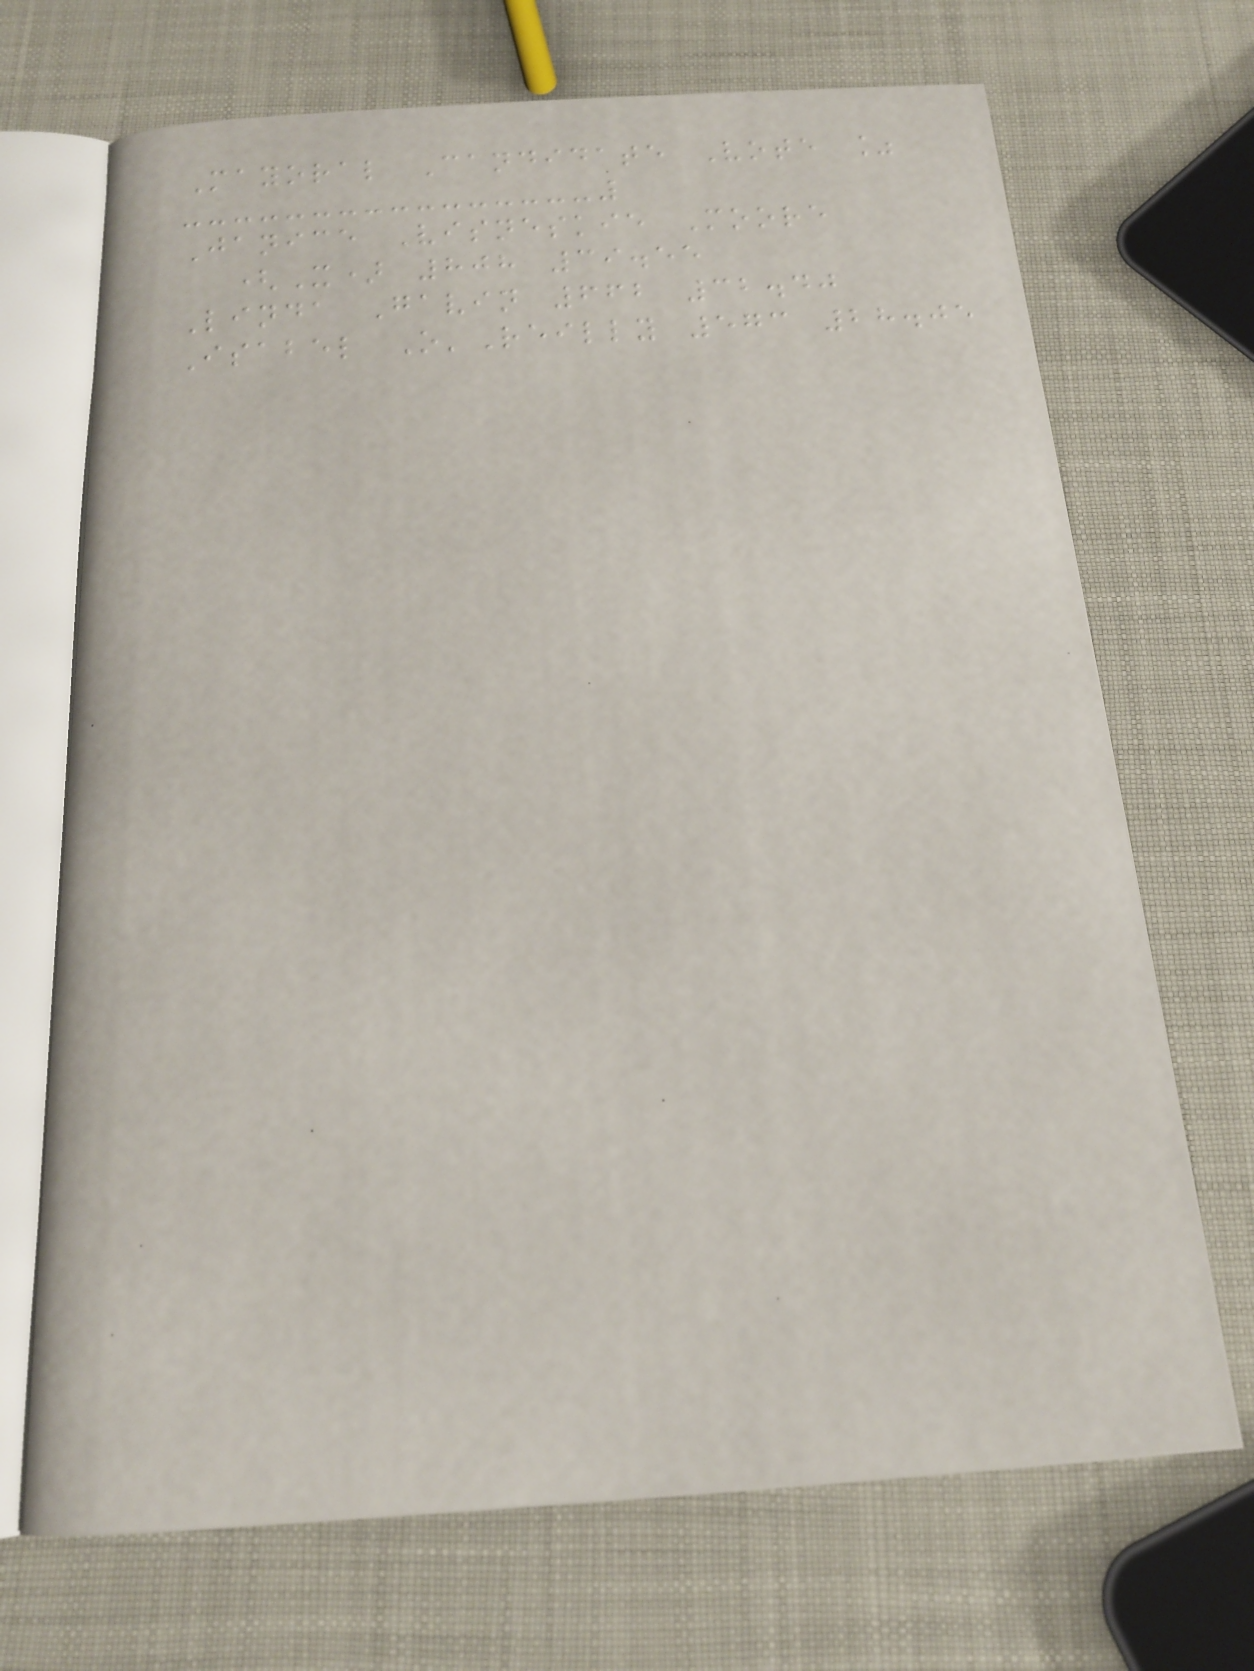Mayoral Candidate Vote %
Janice Visneskie Moore
(X) 808 39.55
Linda Gavin 662 32.40
Isabel O'Reilly 573 28.05
